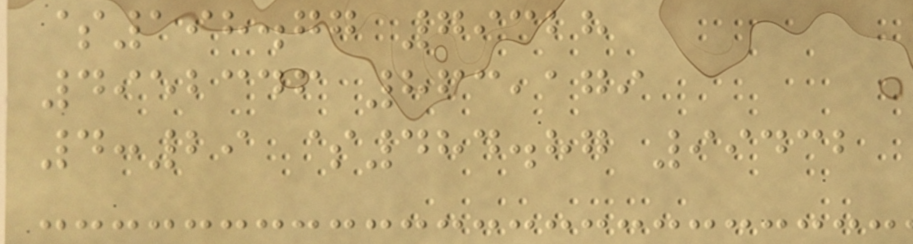$198.77 79328
4952346 863,179
4:29 $484.87 99432
